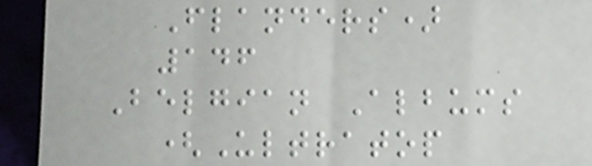Flanders)
146
Belgian Albums
(Ultratop
